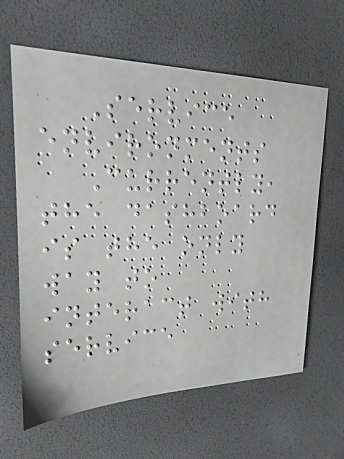Service
environments
Currently,
the dashboard
is the only
way to
interact with
service
